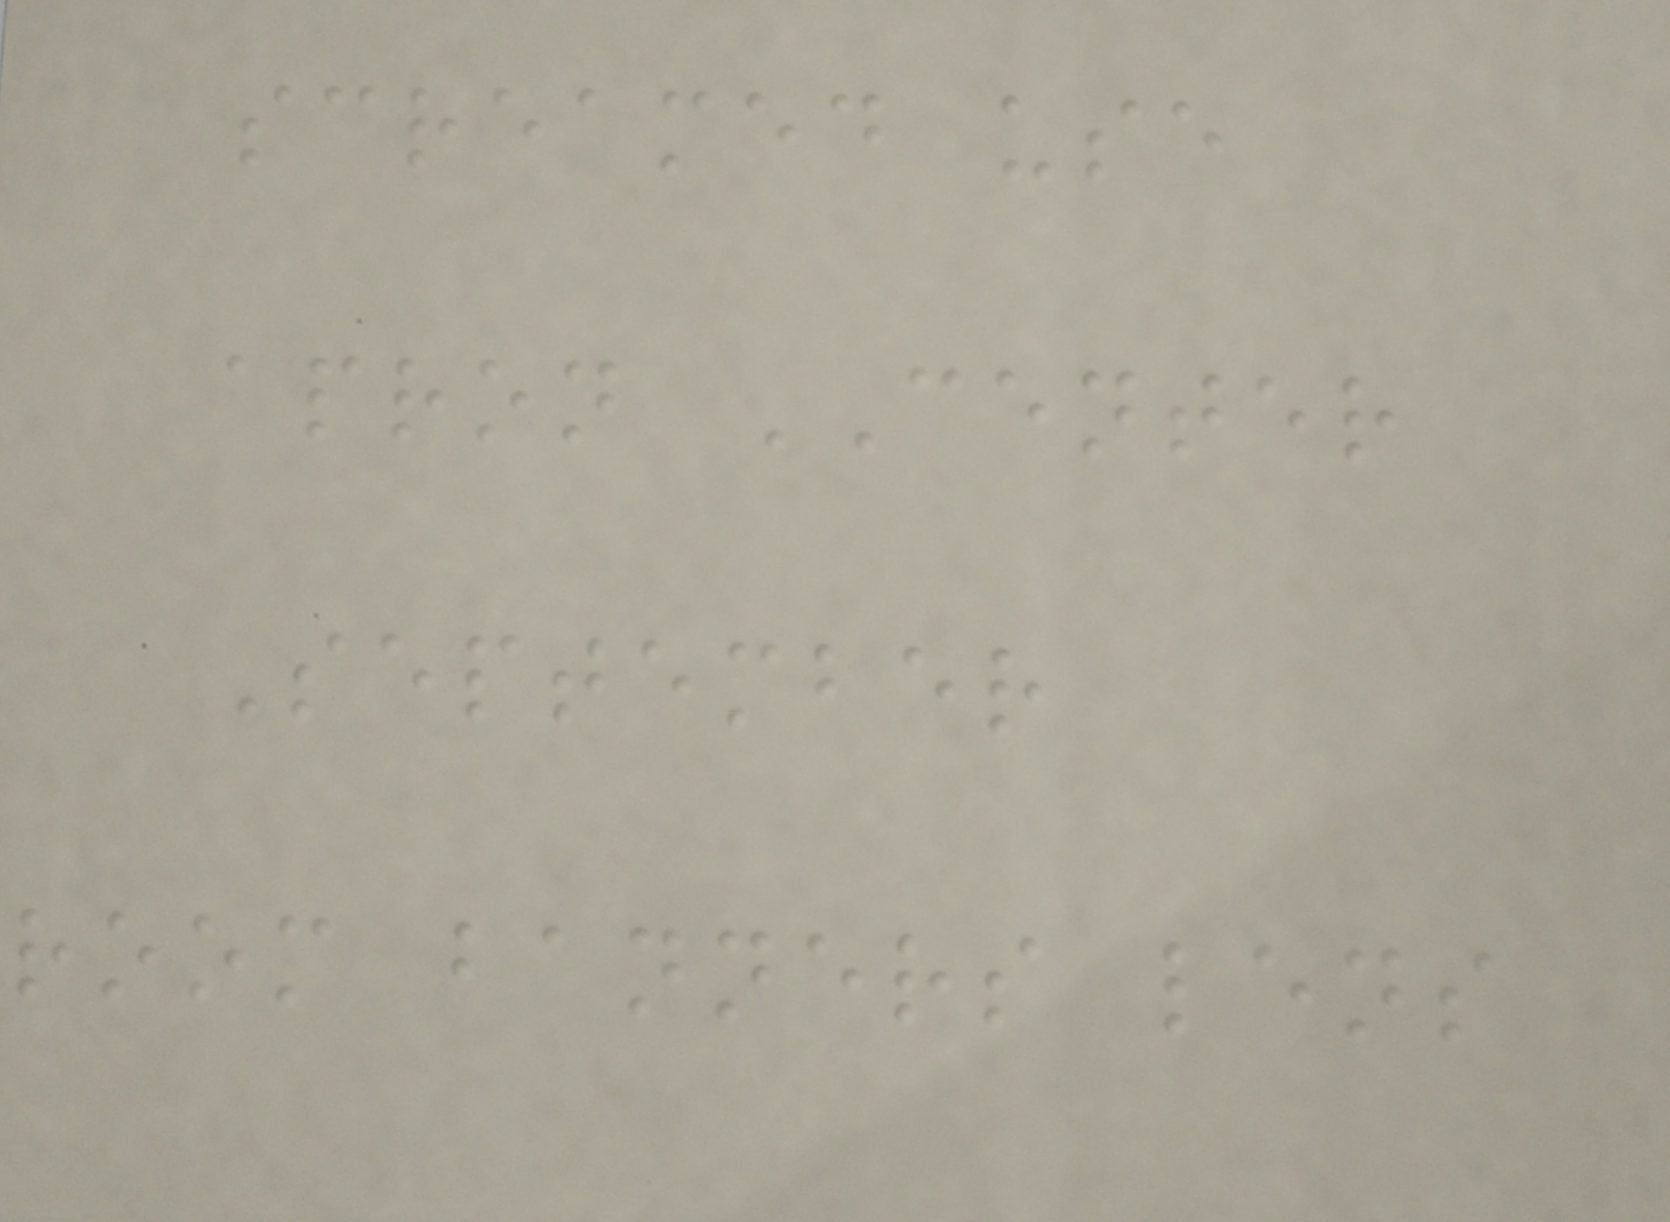screamed use
apron CENTER
September
room banners lens
